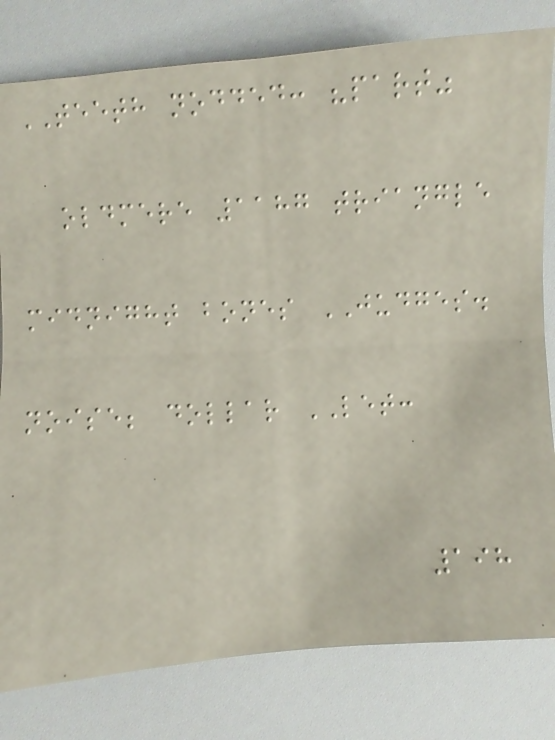TEETH nodded: "part"
oldmere 1187 triangle
midnight bones JUDGES.
noise; dollar LET:
198
